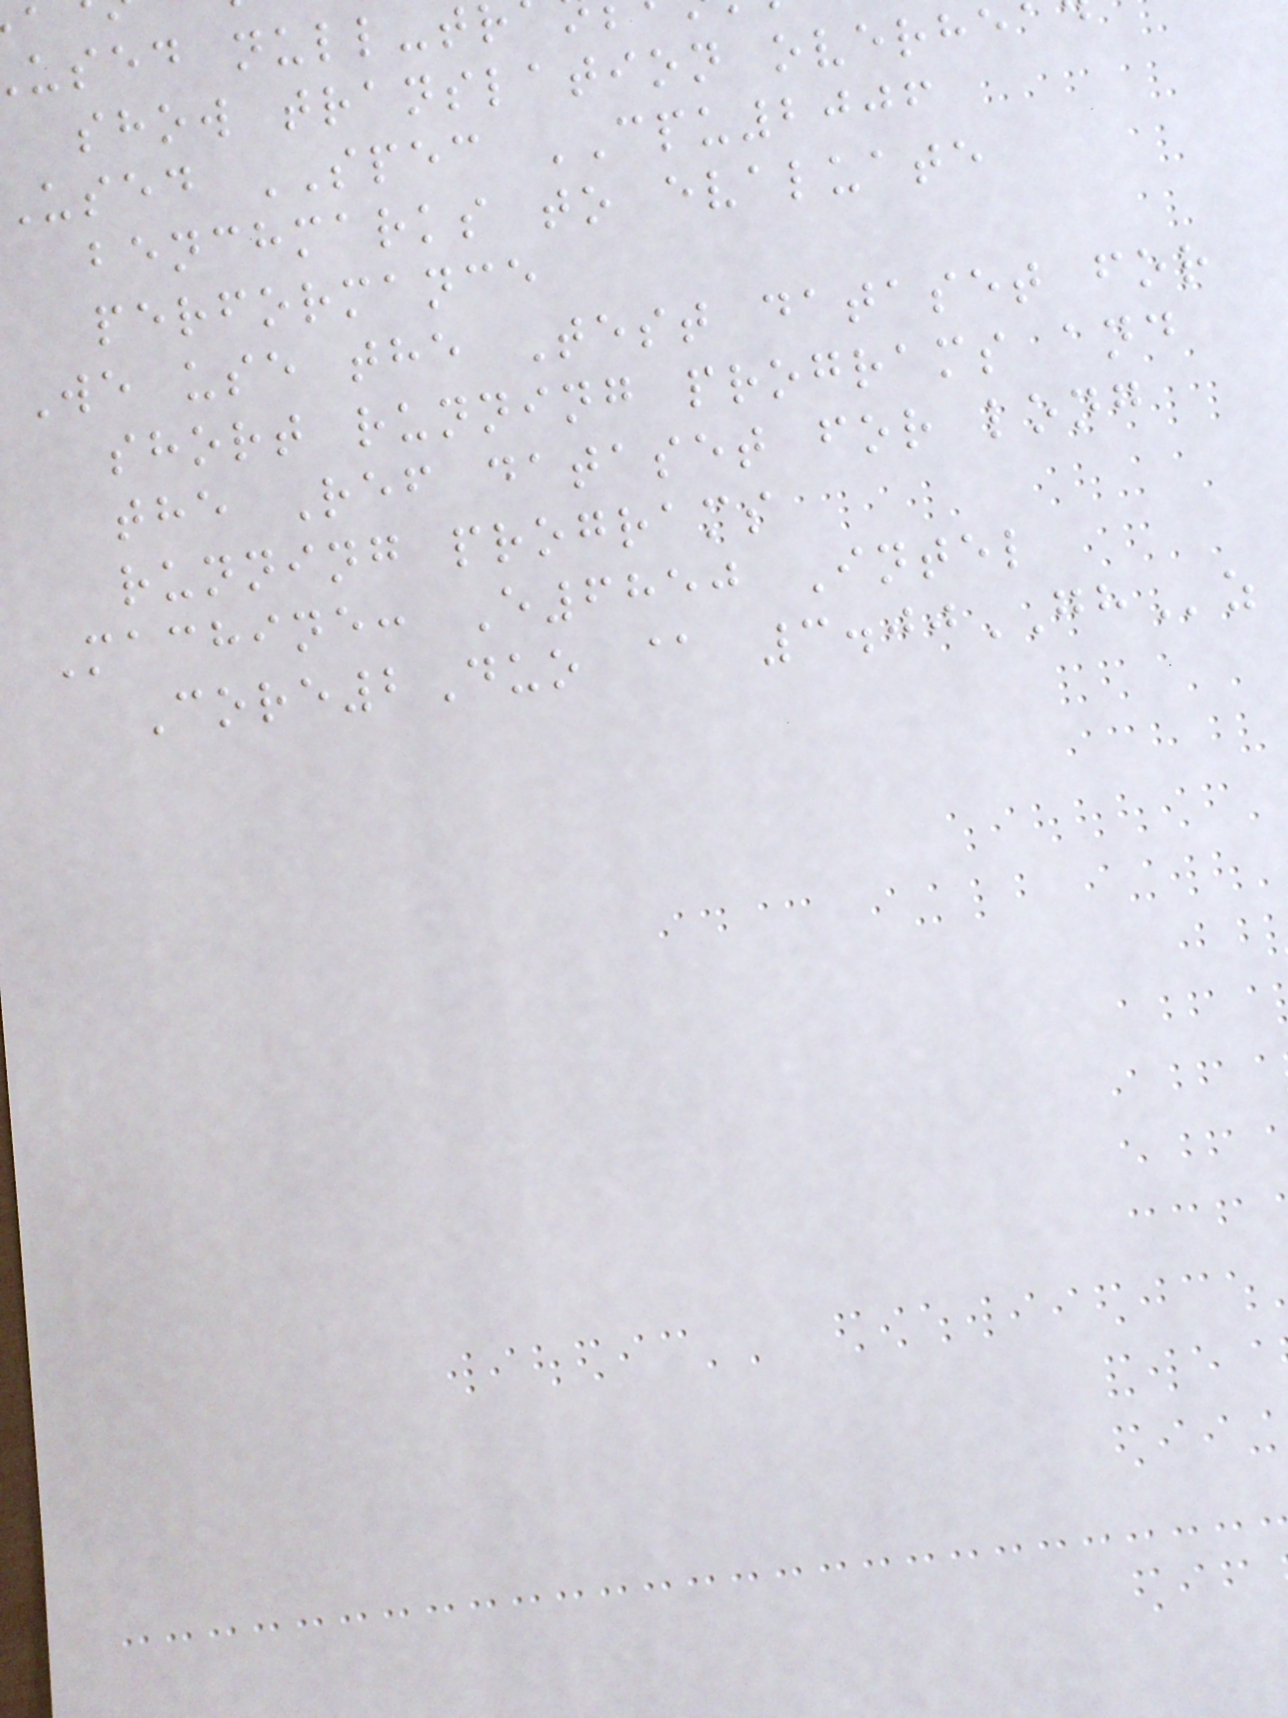used null-t
show translation overhe
used SPEC CPU2006
benchmarks to evaluate
performance
We use the Test dataset for
short running programs and
the Ref dataset for long
running programs
Machine: E6850 Intel
Core2Duo @ 3.00GHz
